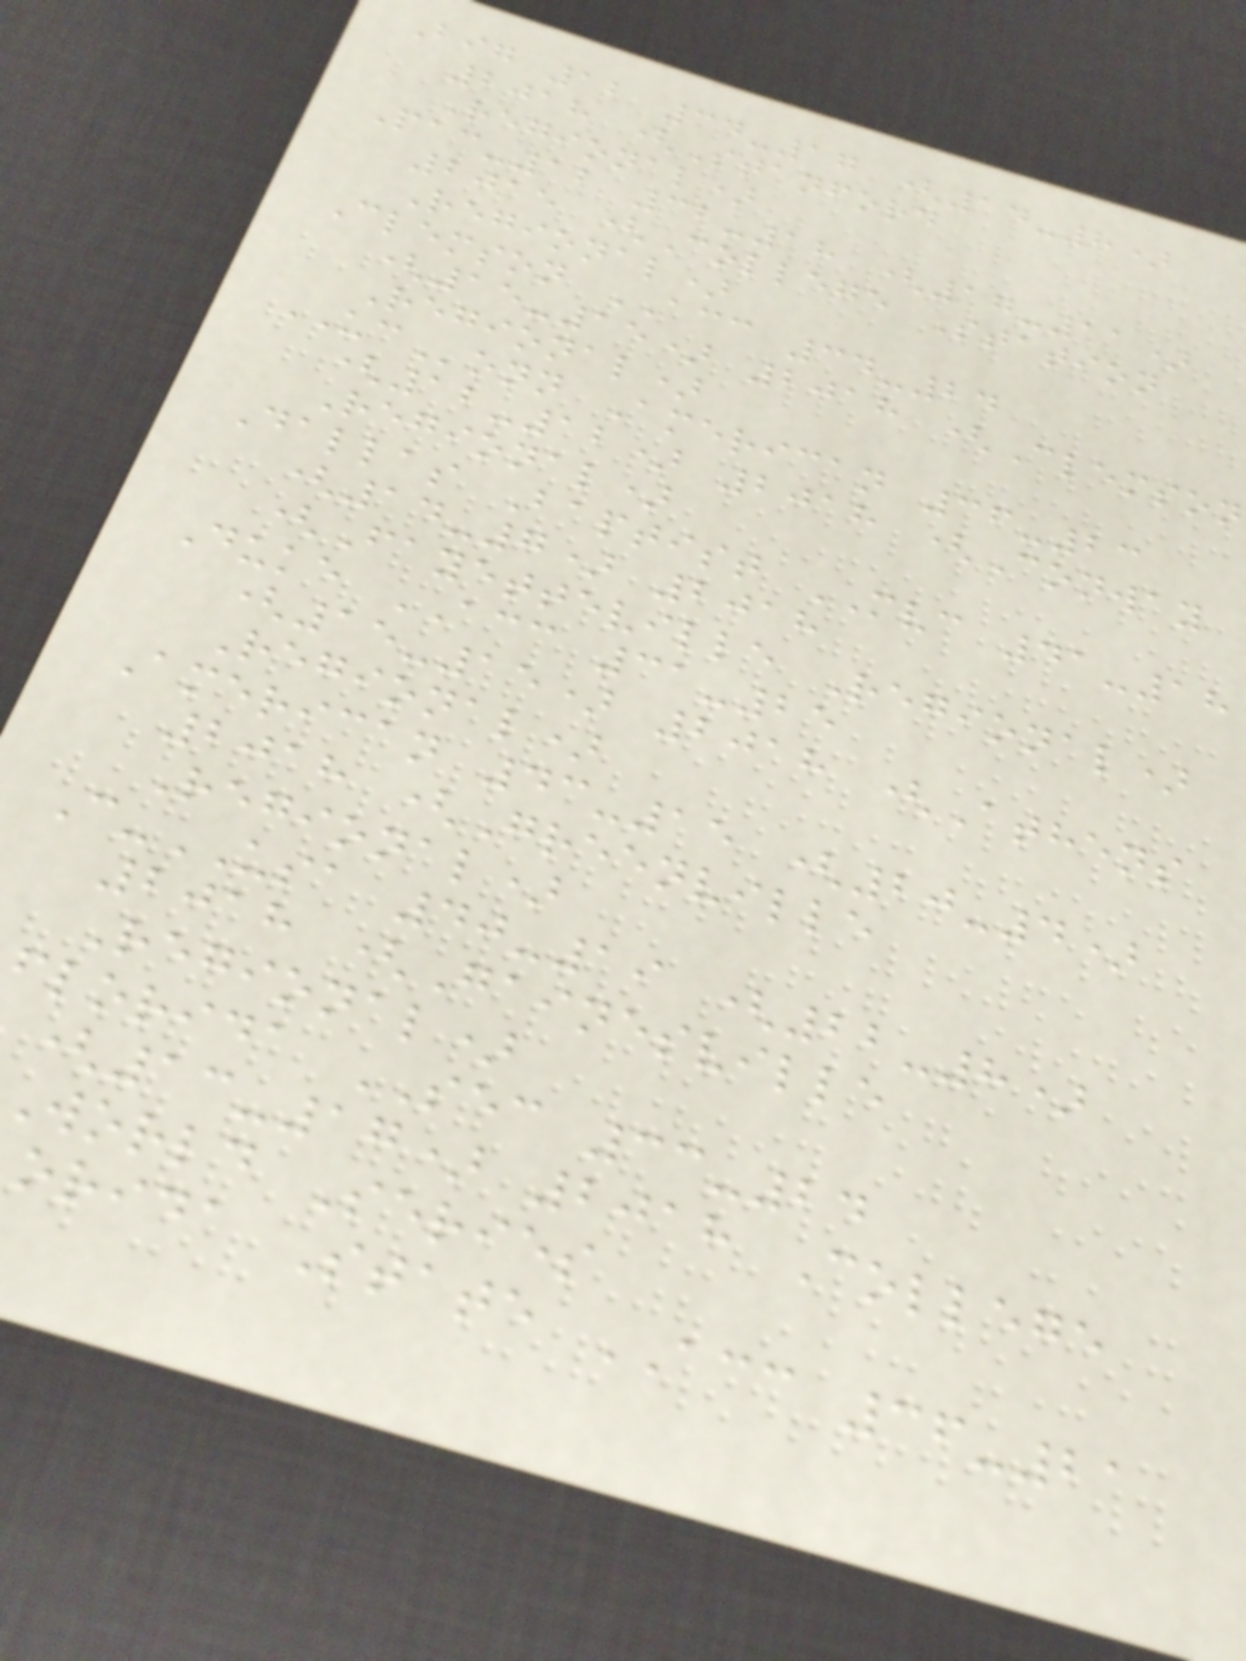Big 12 34-17 (14-8)
2018 (Stanford
Regional)
Pac-12 32-18 (17-11)
2015 (College Station
Regional)
Clemson ACC 34-24
(15-15) 2018 (Clemson
Regional)
UConn American 36-23
(12-12) 2018 (Conway
Regional)
Dallas Baptist MVC 41-18
(14-7) 2018
(Fayetteville Regional)
Duke ACC 31-25
(15-15) 2018 (Athens
Regional)
American 43-15 (20-4)
2018 (Greenville
Regional)
C-USA 40-19 (22-8)
2018 (Gainesville
Regional)
florida SEC 33-24
(13-17) 2018 College
world Series
orida State ACC 36-21
